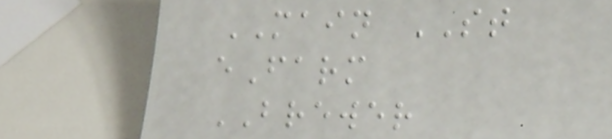MAIN ST
eFarm
BREWER
